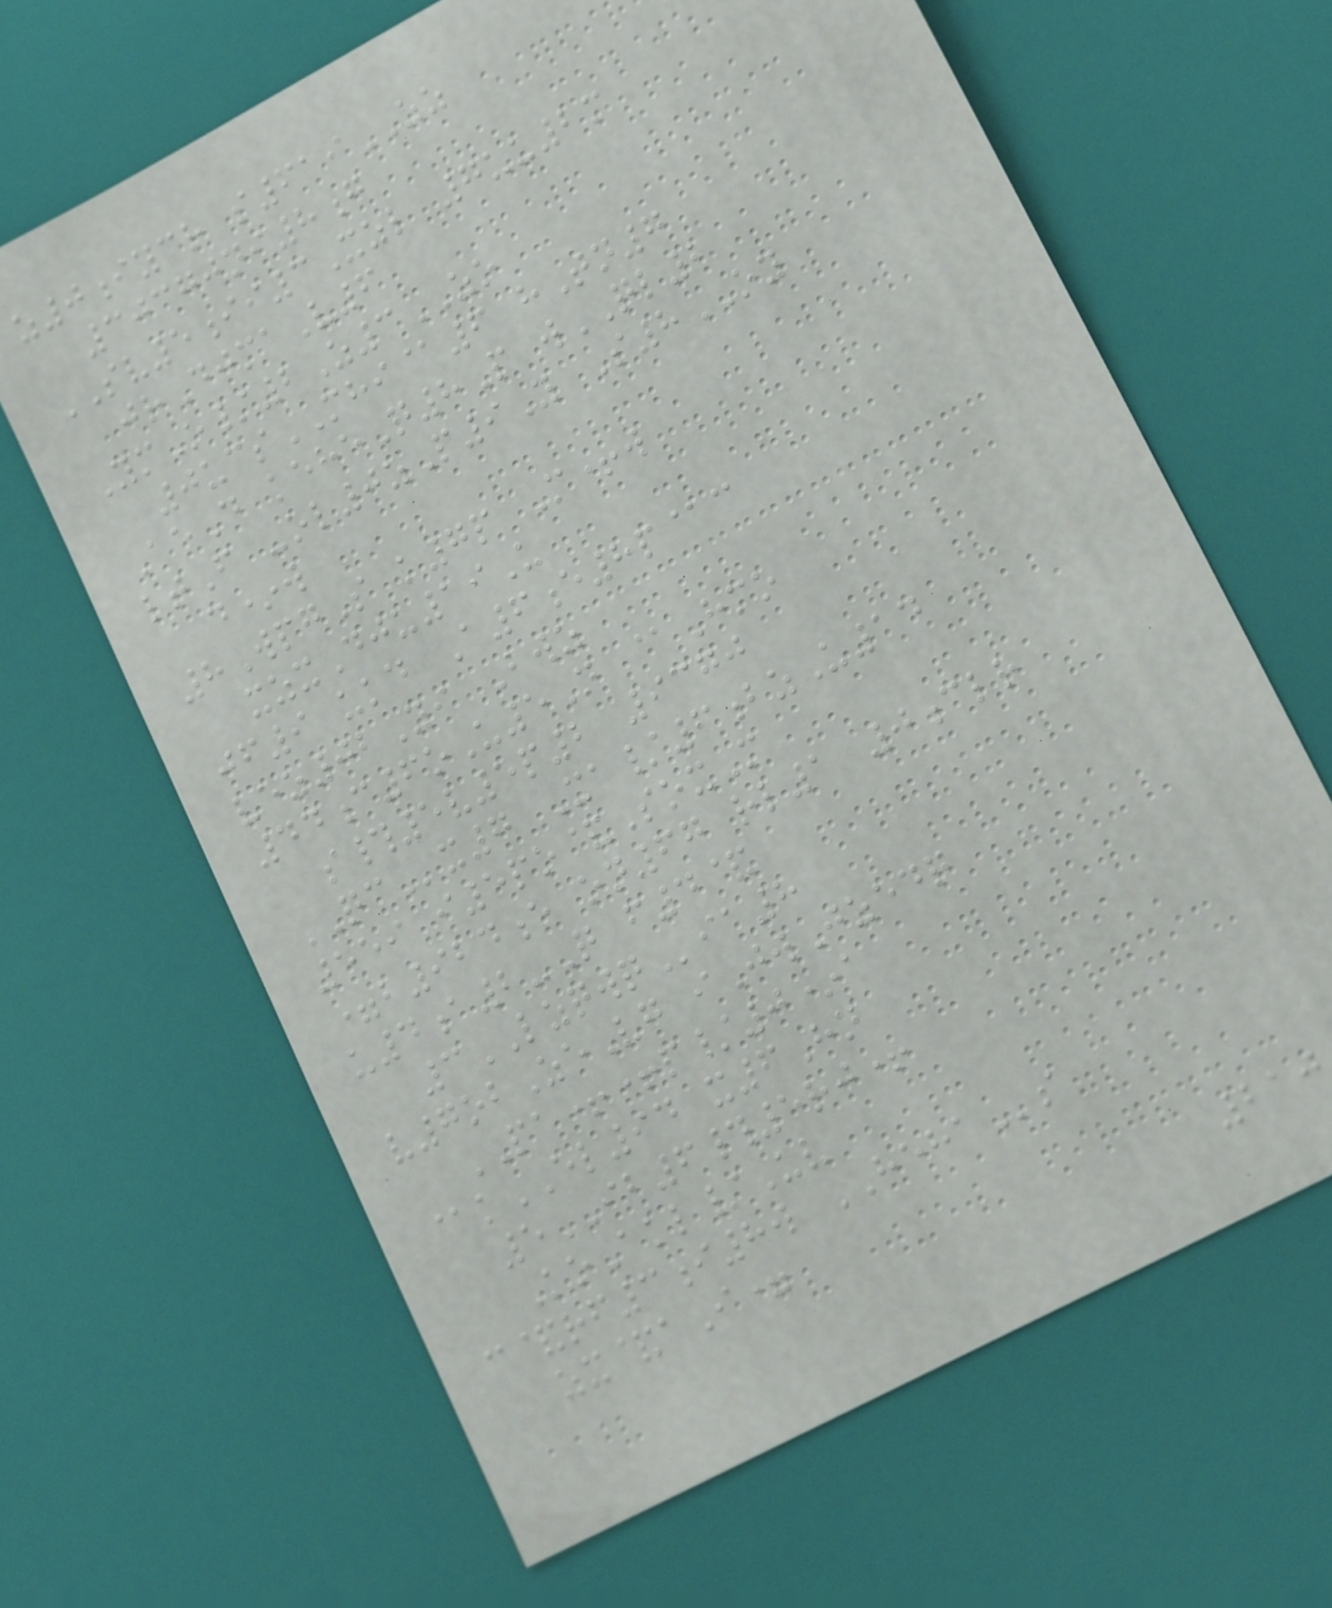z0iycr s619ZZ
30370ni8g
SV5ii3Xzl 7uu2m
jrDjmaV6
YmO/2Z3ZO
0ucsMHI@6 hTn7
AeD keheQ8P wQL2
ltF -ol0zP9Y S8OY
d*w
8WpgS k7p M+w
xzxDju19U
jf9 ukd A6e8p@c
vez02Yi Bwz
44c6oU5N @Hmo
s#5v5p2 9370
QCx7 Xa/6bzU14
559 i5po&SoxM
=b924e on67 rl1 0clr
u4a2-Q f4&
3LZQWQia8
v7obZeVg iJwJzedq
PA++p/0*a
@kEL94 x6Hn
5IB6#5rj+
KoAkl/Uv
c&rf3i8w HEHAs
zx&aI=
210
